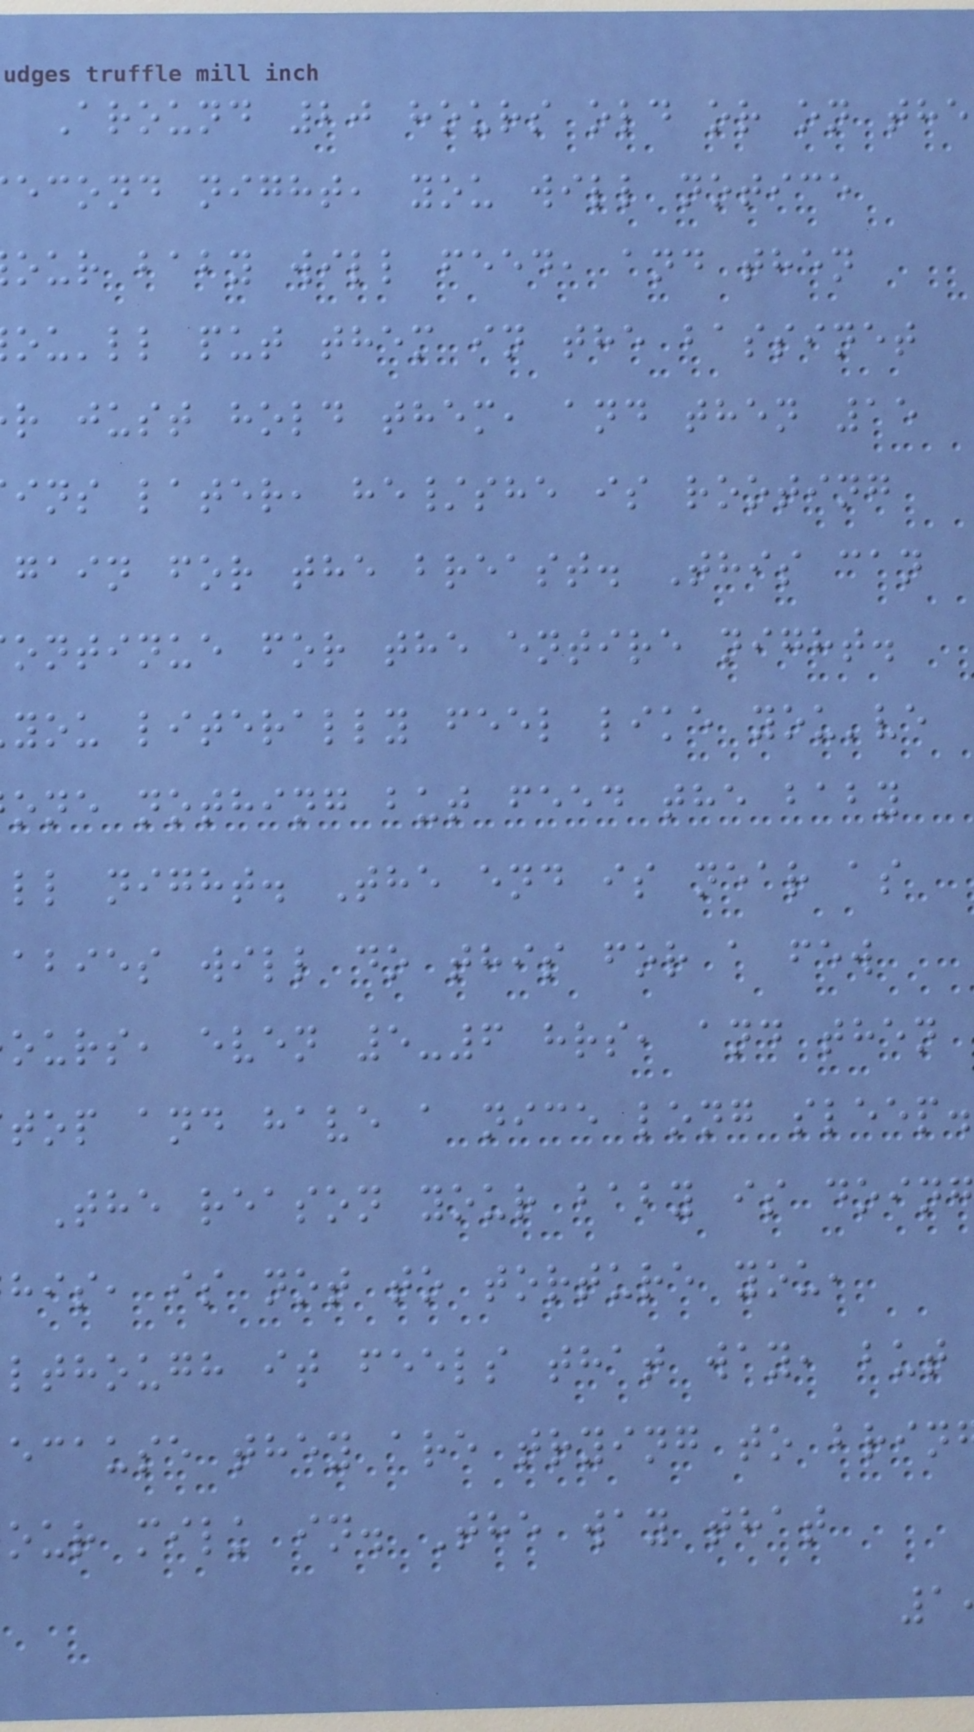Around 20 hours old or on the
econd night, you will notice
our baby will feed, and then
ou'll put them in the bassinet
r just hold them, and then 15
ins later, he/she is rooting
gain for the breast. This can
ontinue for the entire night.
you literally feel like you've
one nothing but feed the baby
ll night. The end is near as
abies will do this for a few
ours, even 5-6 hrs, and then
top and have a nice long sleep.
The reason your baby is doing
his, is not to torture you,
lthough it feels that way, but
ecause they are trying to brin
our milk in. The way that
